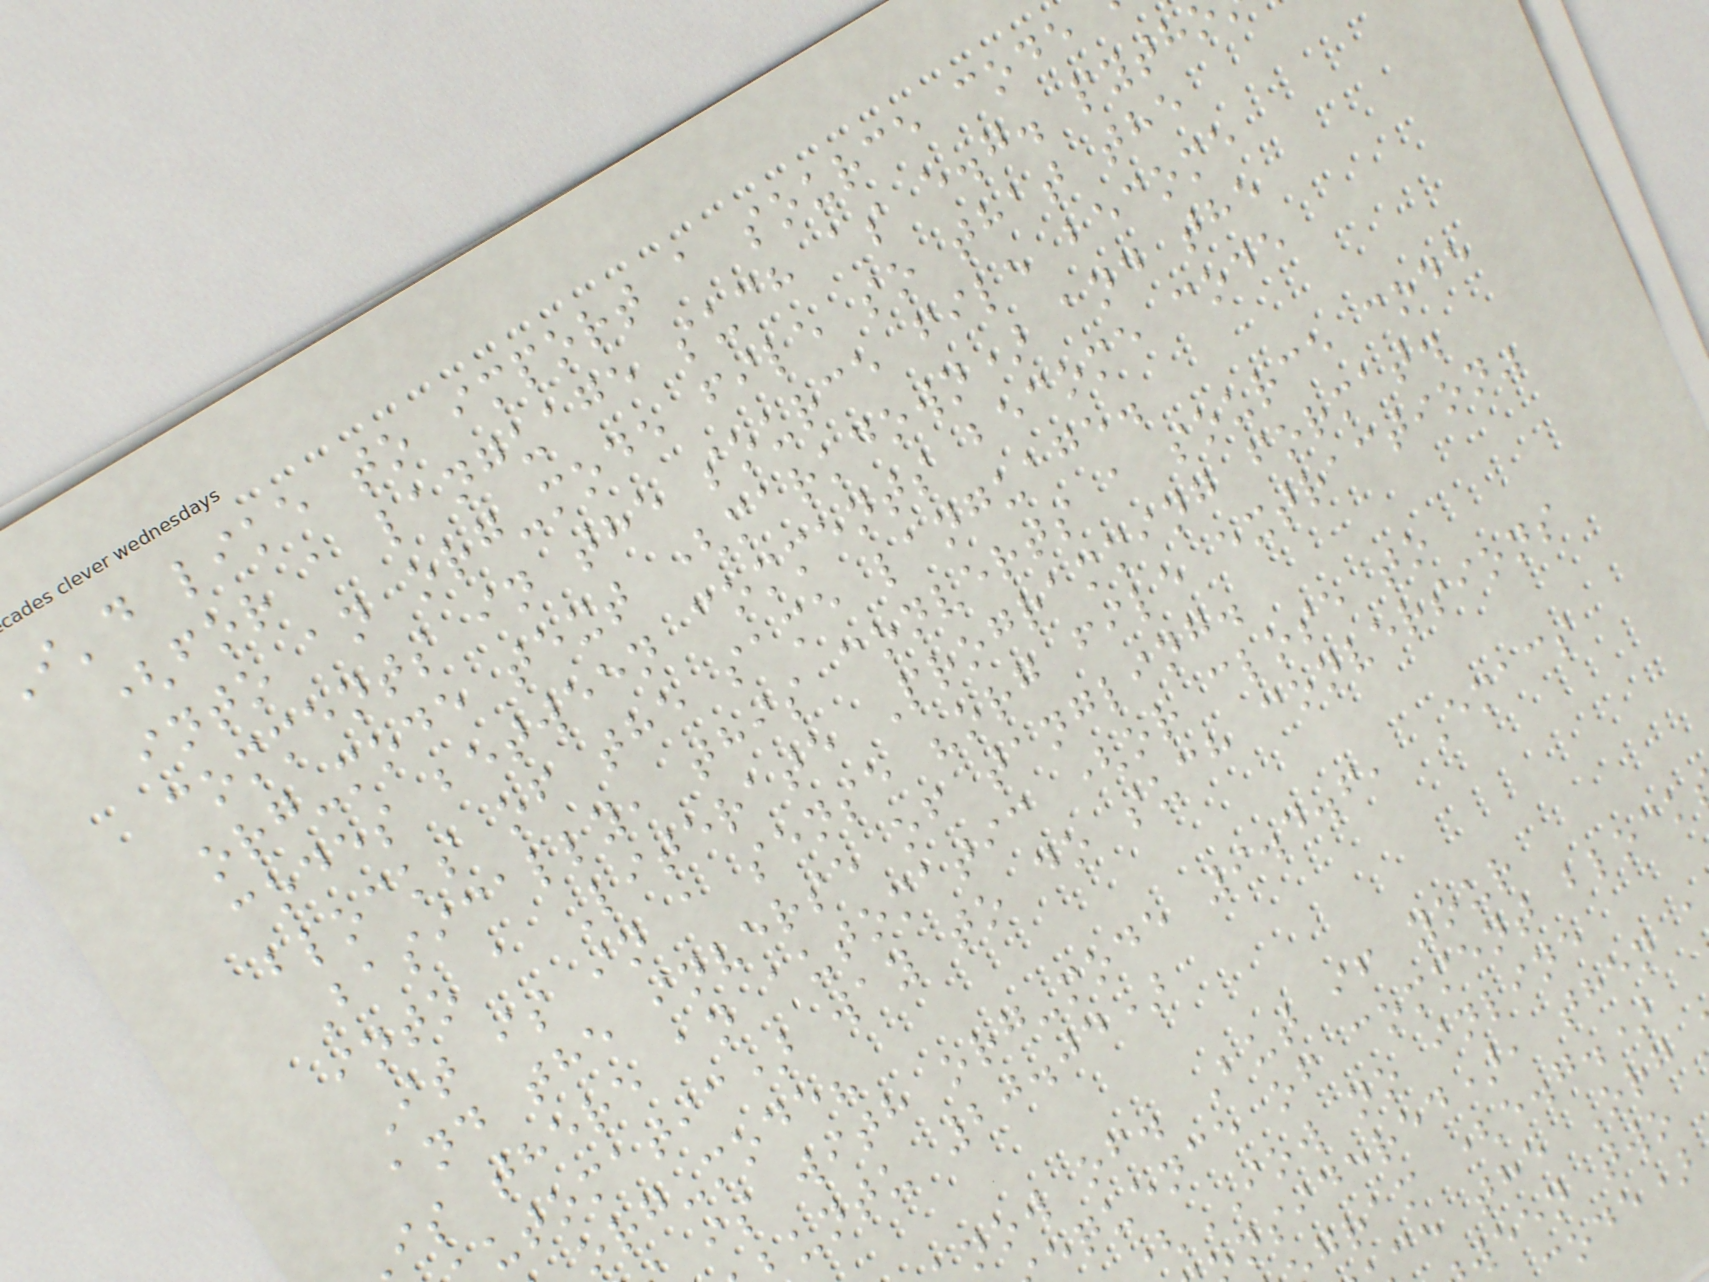i'd like to import a source code
(for a language such as e.g. pyth
into an org-mode file so that the
comments in the source file become
org-mode text (markdown) and the
codes between comments become code
blocks of the same language.
Basically, this converts a source code
into a Literate Programming format.
It is in a sense "org file extraction"
and the inverse of tangling.
is there an automatic (or close to
utomatic) way to do such conversions
org-mode?
is with org-mode 9.4.6, Emacs
untu 20.04)
now of. But if your
equence of comment block
(IOW no inline
nsidered), then
gram (e.g.)
ce the Org
